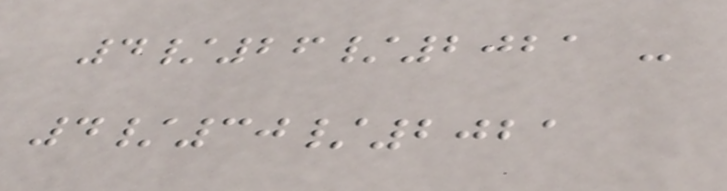4/26/2021 -
4/30/2021
